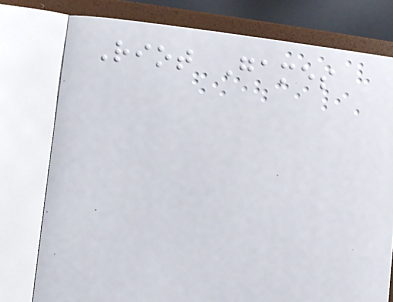Riot Games
